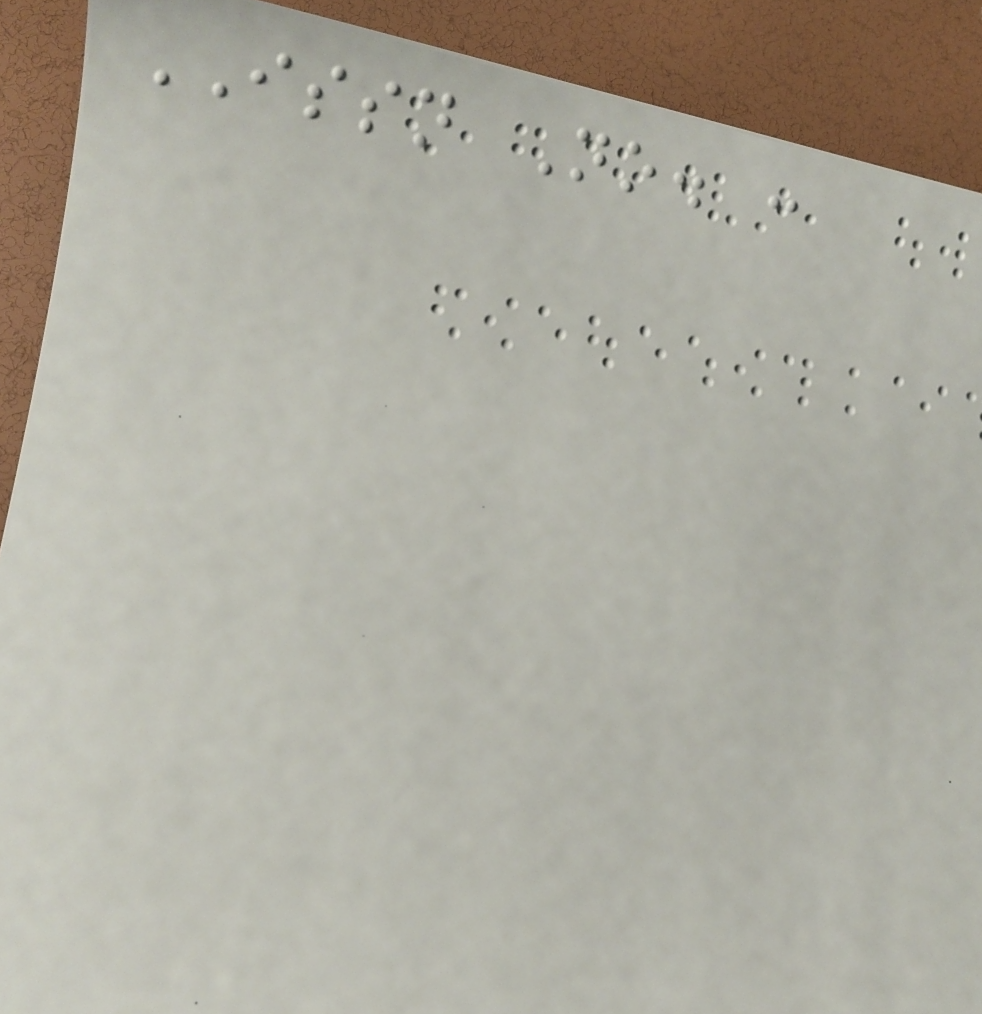ISSN No. :
